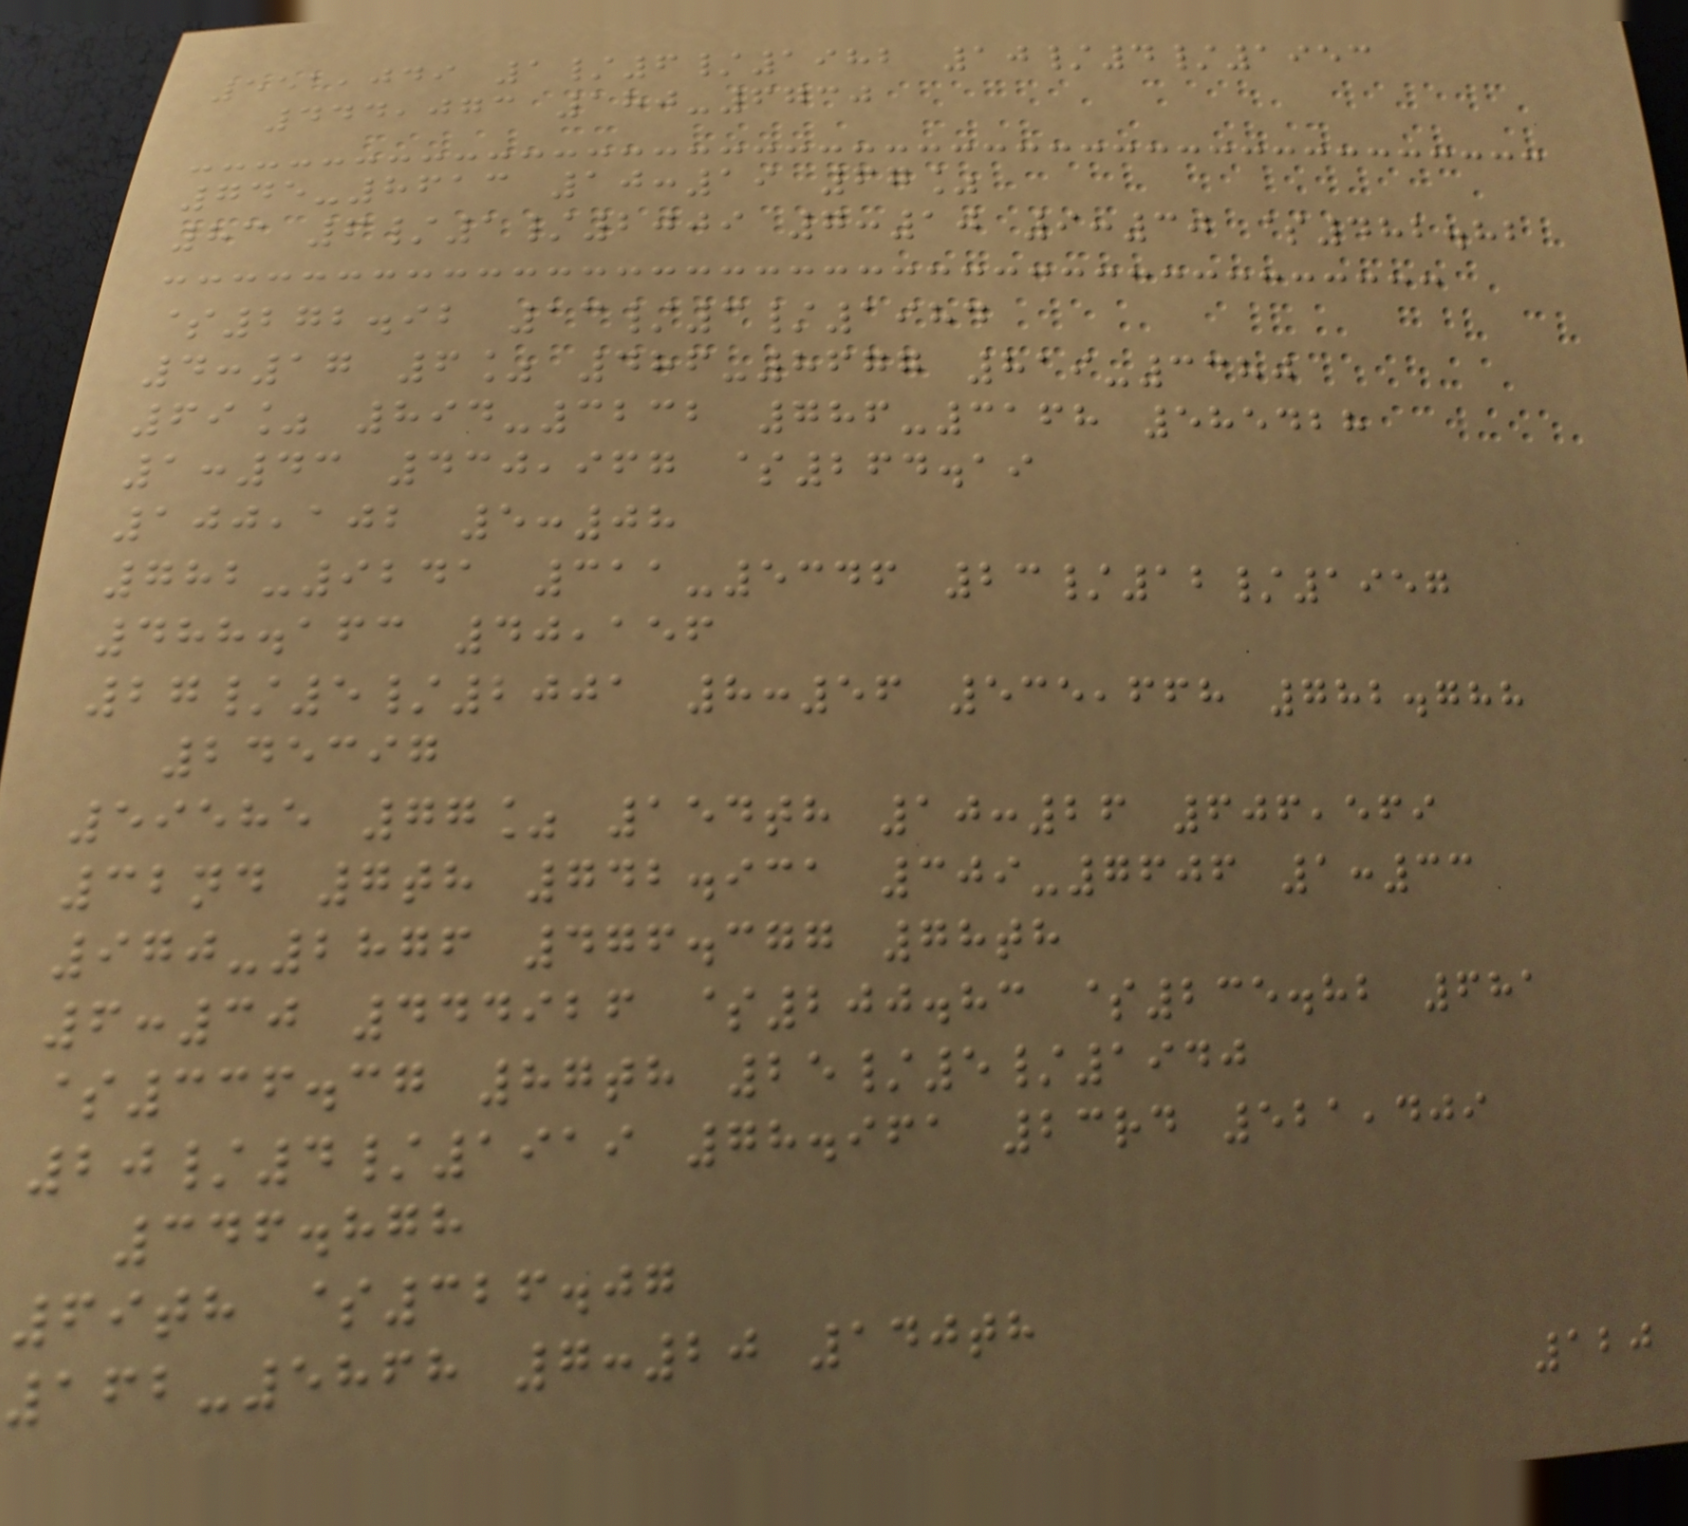551,049 1/6/1982 10/4/1953
444,073 180-6730
745-8613 10:19 67%
83 6/1/2009 7:10 9:30 $482.82
$272.92 13/3/1984
4:17 6% 486-8677 819-3380
69% 894-3232 786-3168 585428
1:43 430,967 $264.19
100,102 5:08
782-9241 311-5346 23/12/1957
488.163 40,156
27/5/2001 8:56 535,668 782.788
245397
59585 77% 154th 10:26 606,569
32nd 7th 742.931 309-7606 1:33
970-2876 476.377 78th
6:30 444926 $200.83 $235.82 681
$336.37 87th 25/5/1940
20/4/1919 78.961 23rd 521,409
346.878
69th $326.07
162-5868 7:20 140th
120
